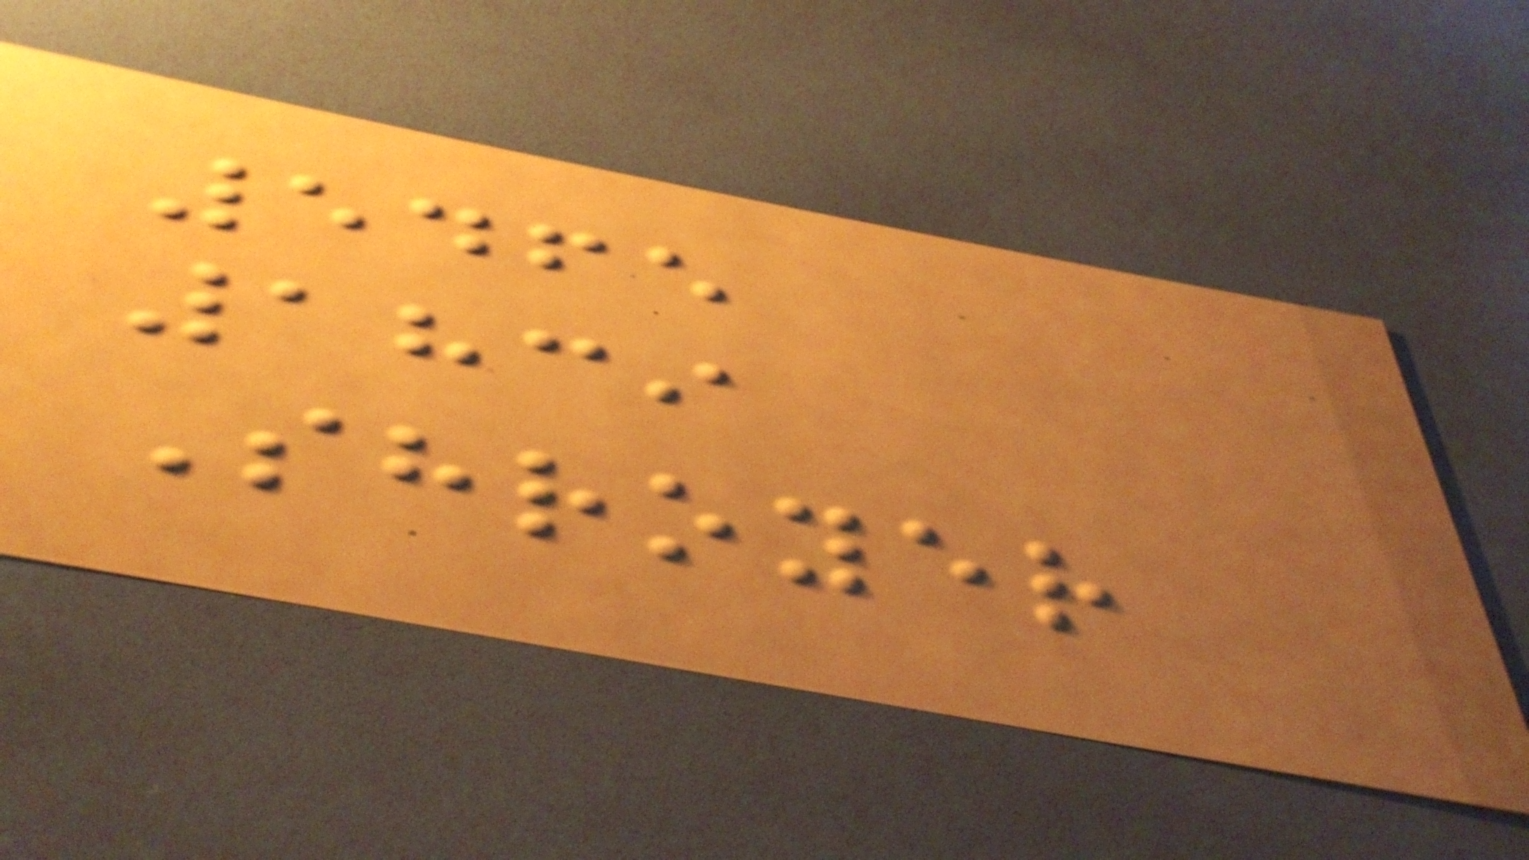5465
1839
Shroyer
